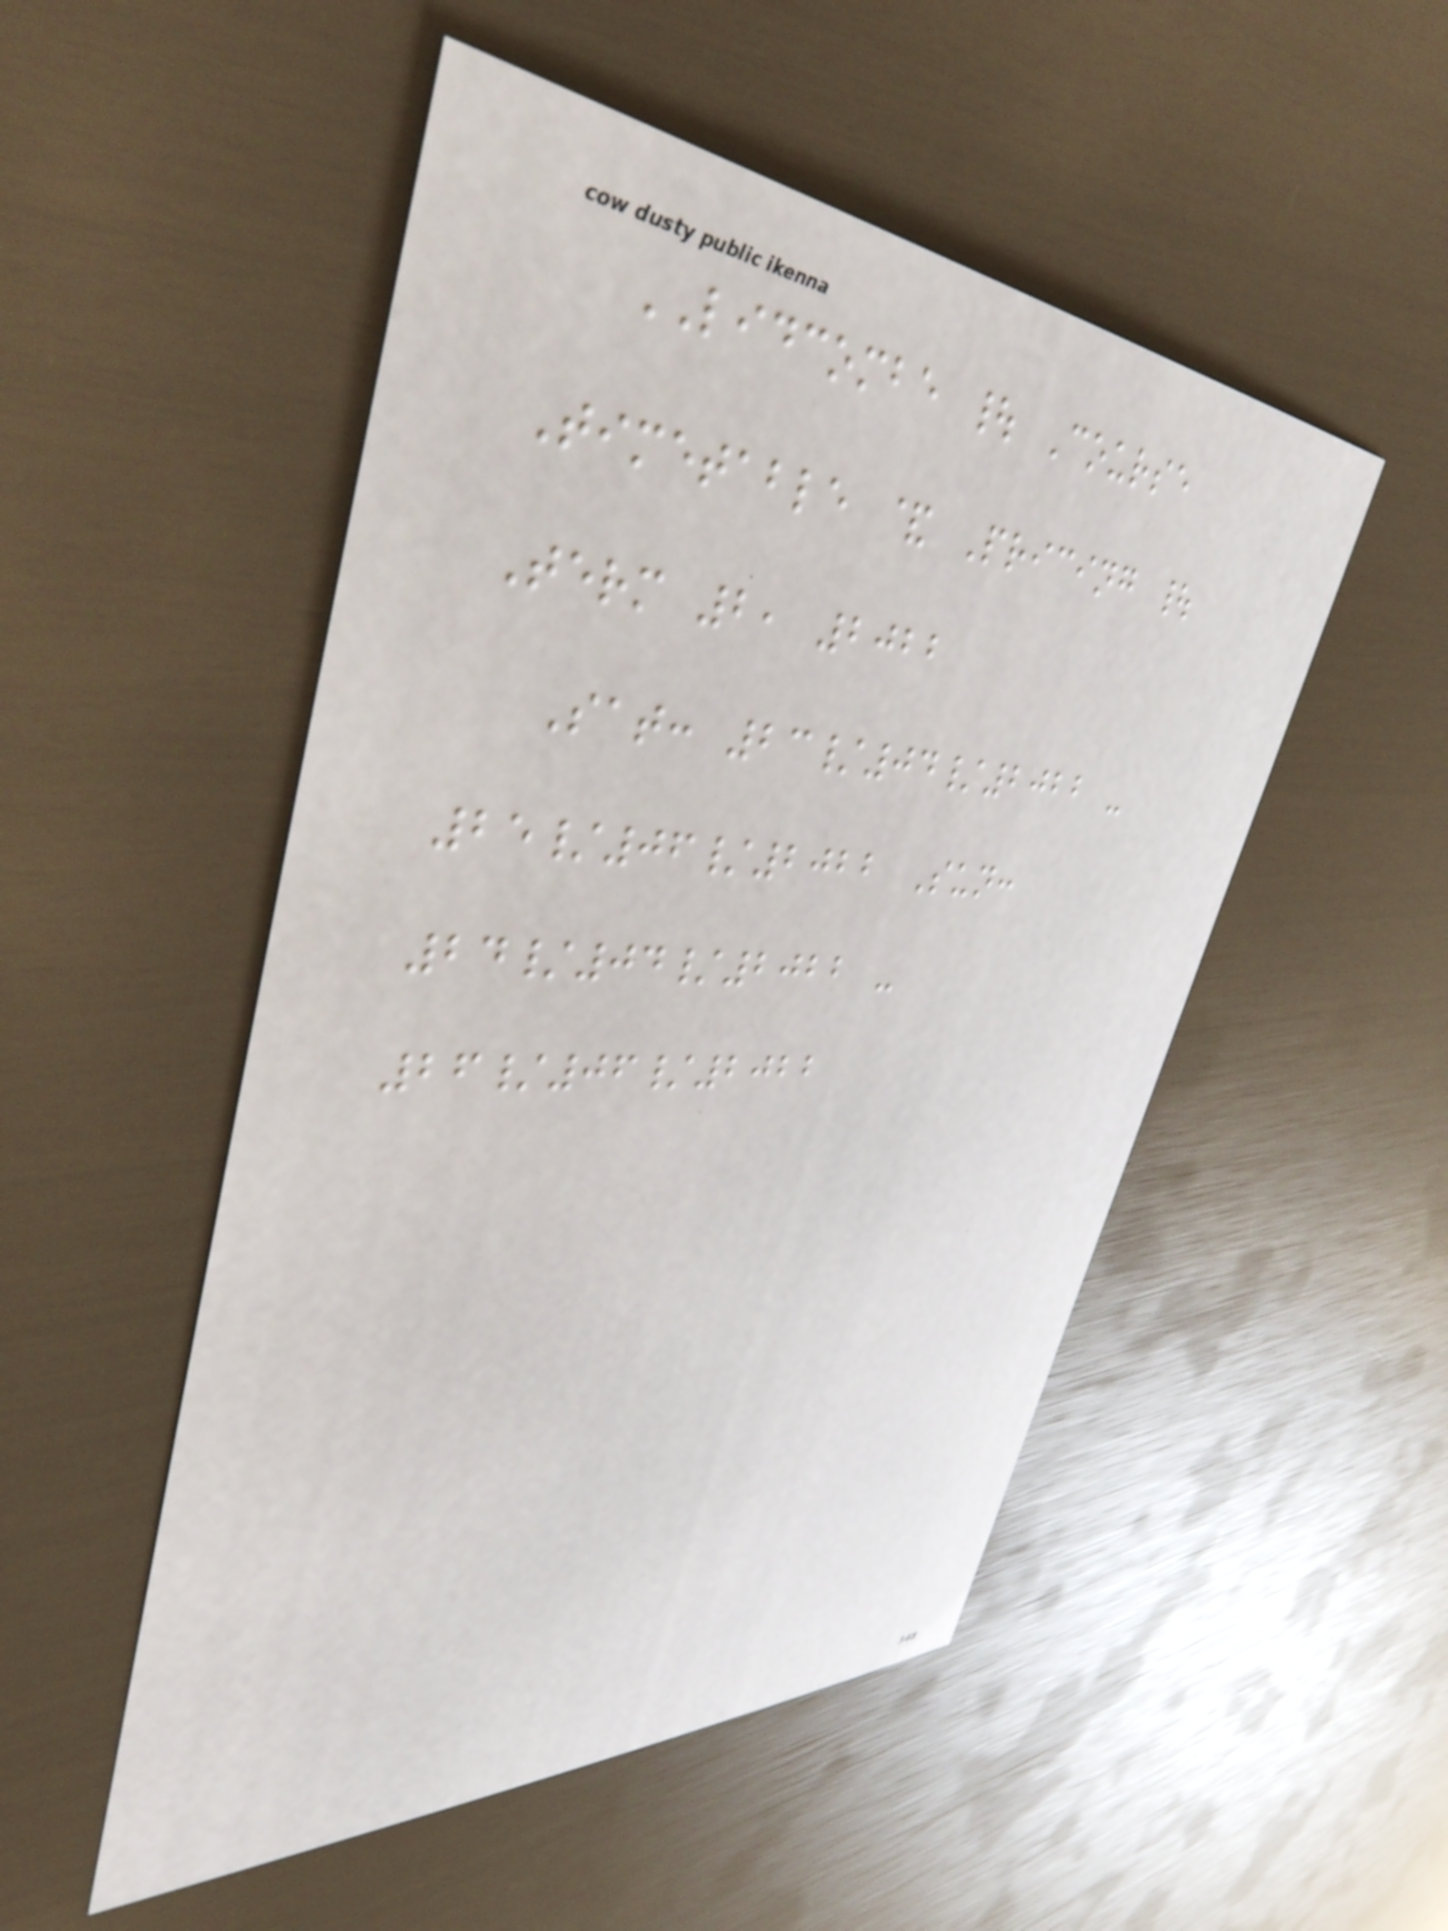LIDCOMBE | Course
Timetable & Pricing |
Term 2, 2022
Sat: 23/04/2022 -
25/06/2022 Sun:
24/04/2022 -
26/06/2022
